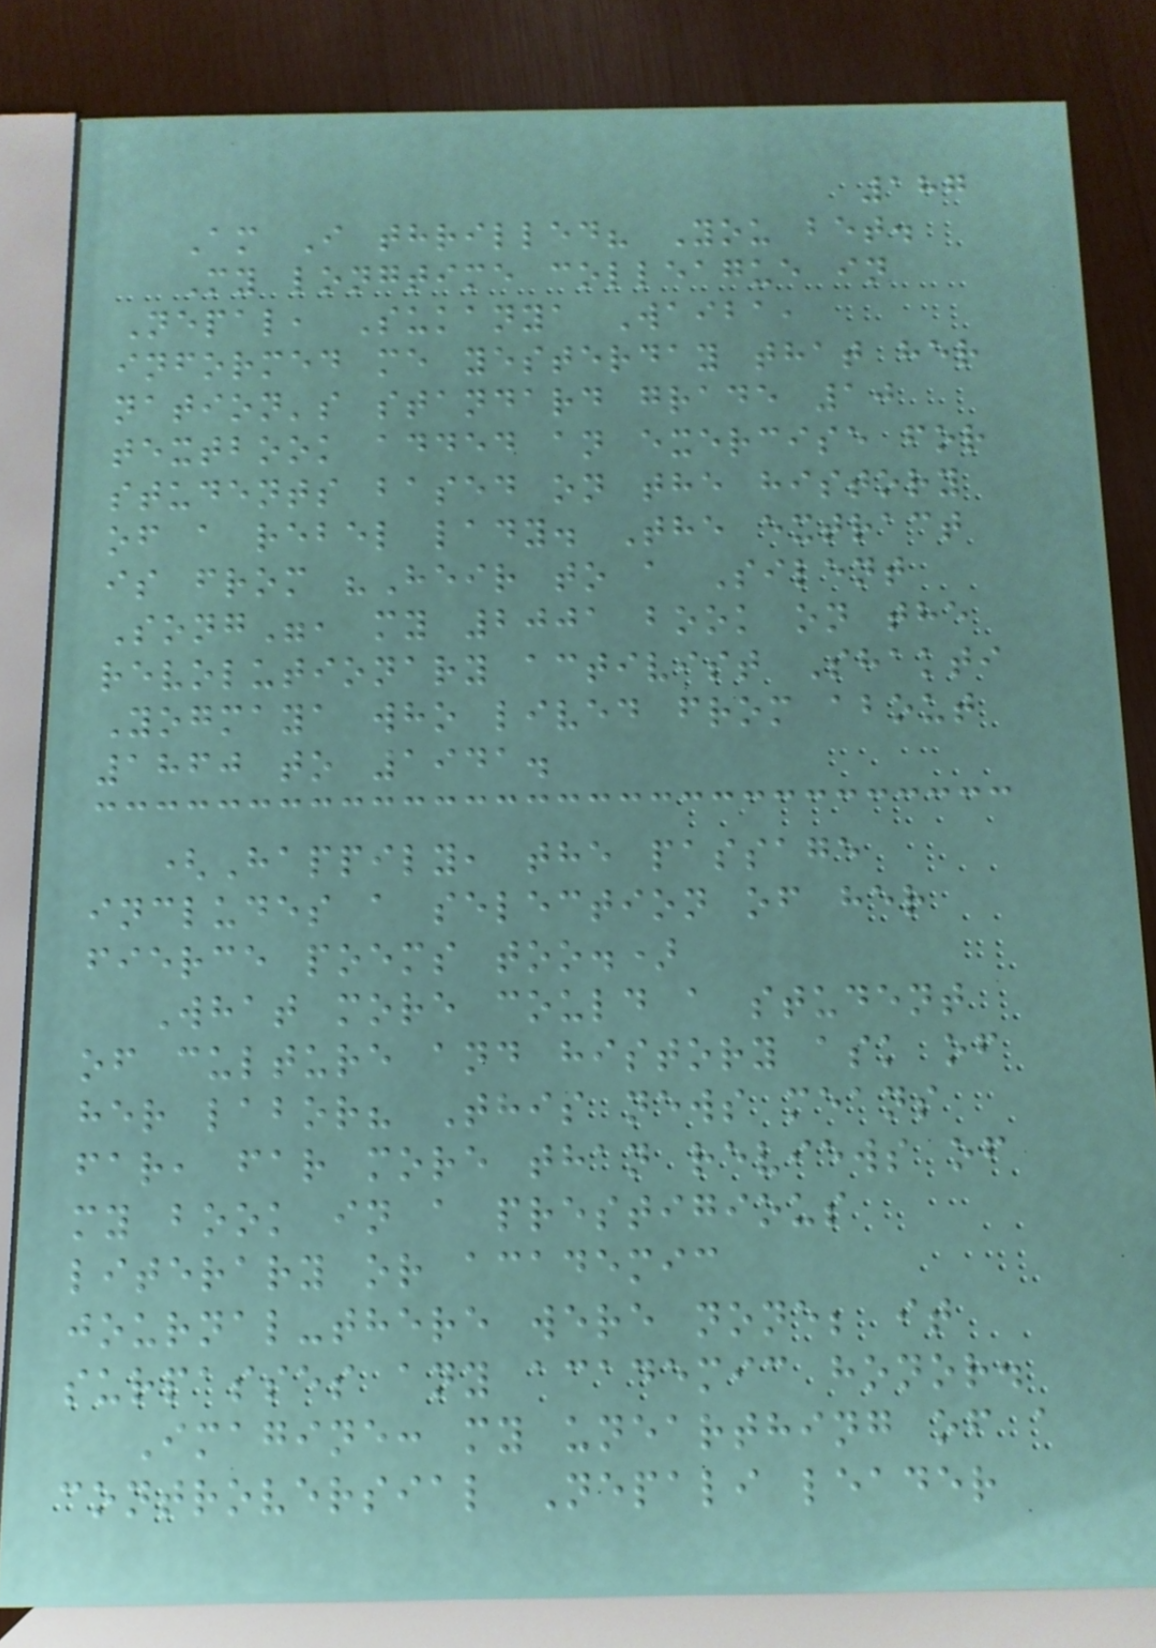187
Am I thrilled? You bet.
My longtime colleague in
Nepal, Sukanya Waiba,
informed me yesterday that her
nation's standard grade 10
textbook added an exercise for
students based on the history
of a rebel lady. The extract
is from "Heir to a Silent
Song", my 2001 book on the
revolutionary activist Shakti
Yogmaya who lived from about
1860 to 1941.
(Happily, the passage
includes a selection of her
fierce poems too.)
What more could a student
of culture and history ask of
her labor? This news means
far, far more than reviews of
my book in a prestigious
literary or academic
journal-there were none; it
surpasses any academic honor.
Imagine: my unearthing of a
controversial Nepali leader
